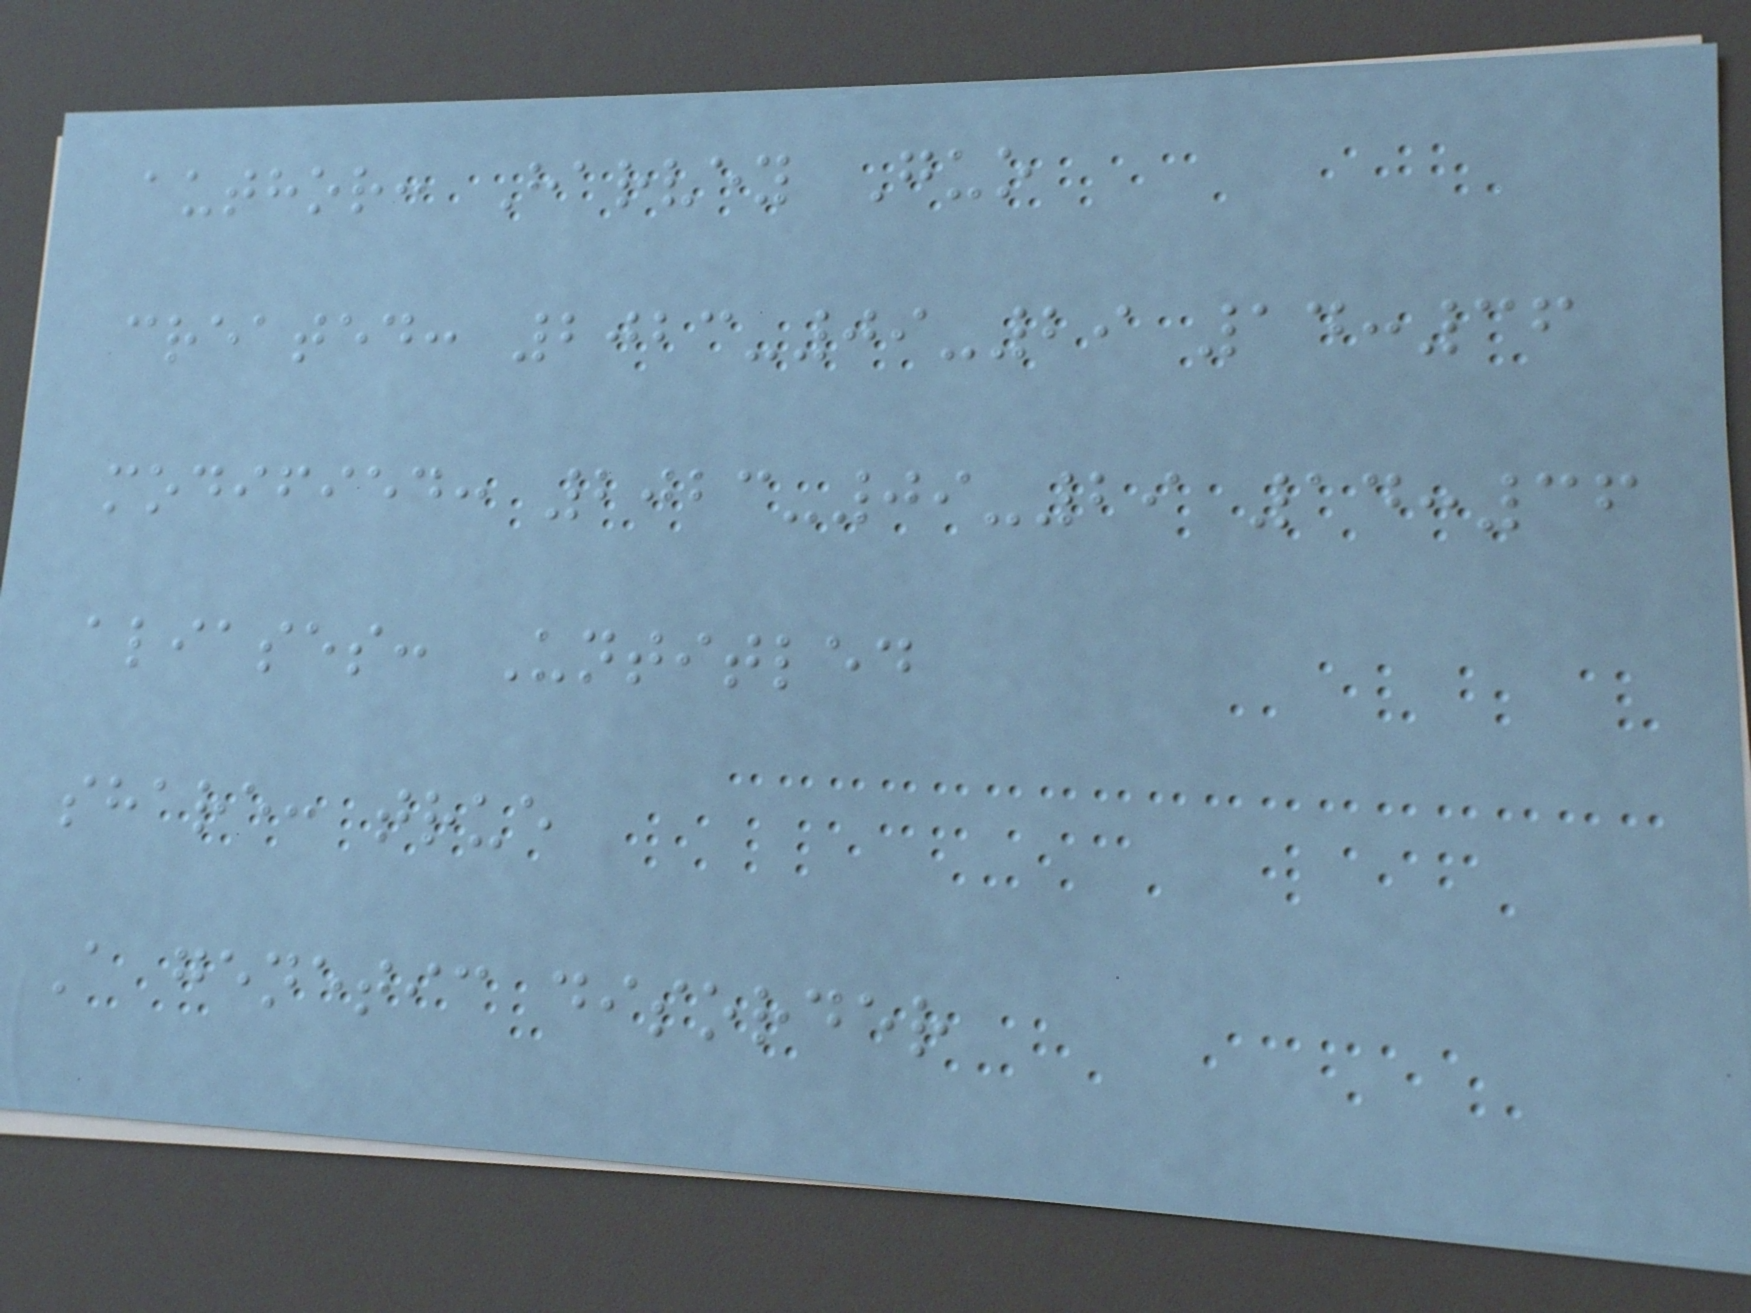author: Harvey Guo
created: 2023-09-29 14:36
modified: 2023-09-29 14:36
aliases: Untitled
share: true
A genetic disorder
